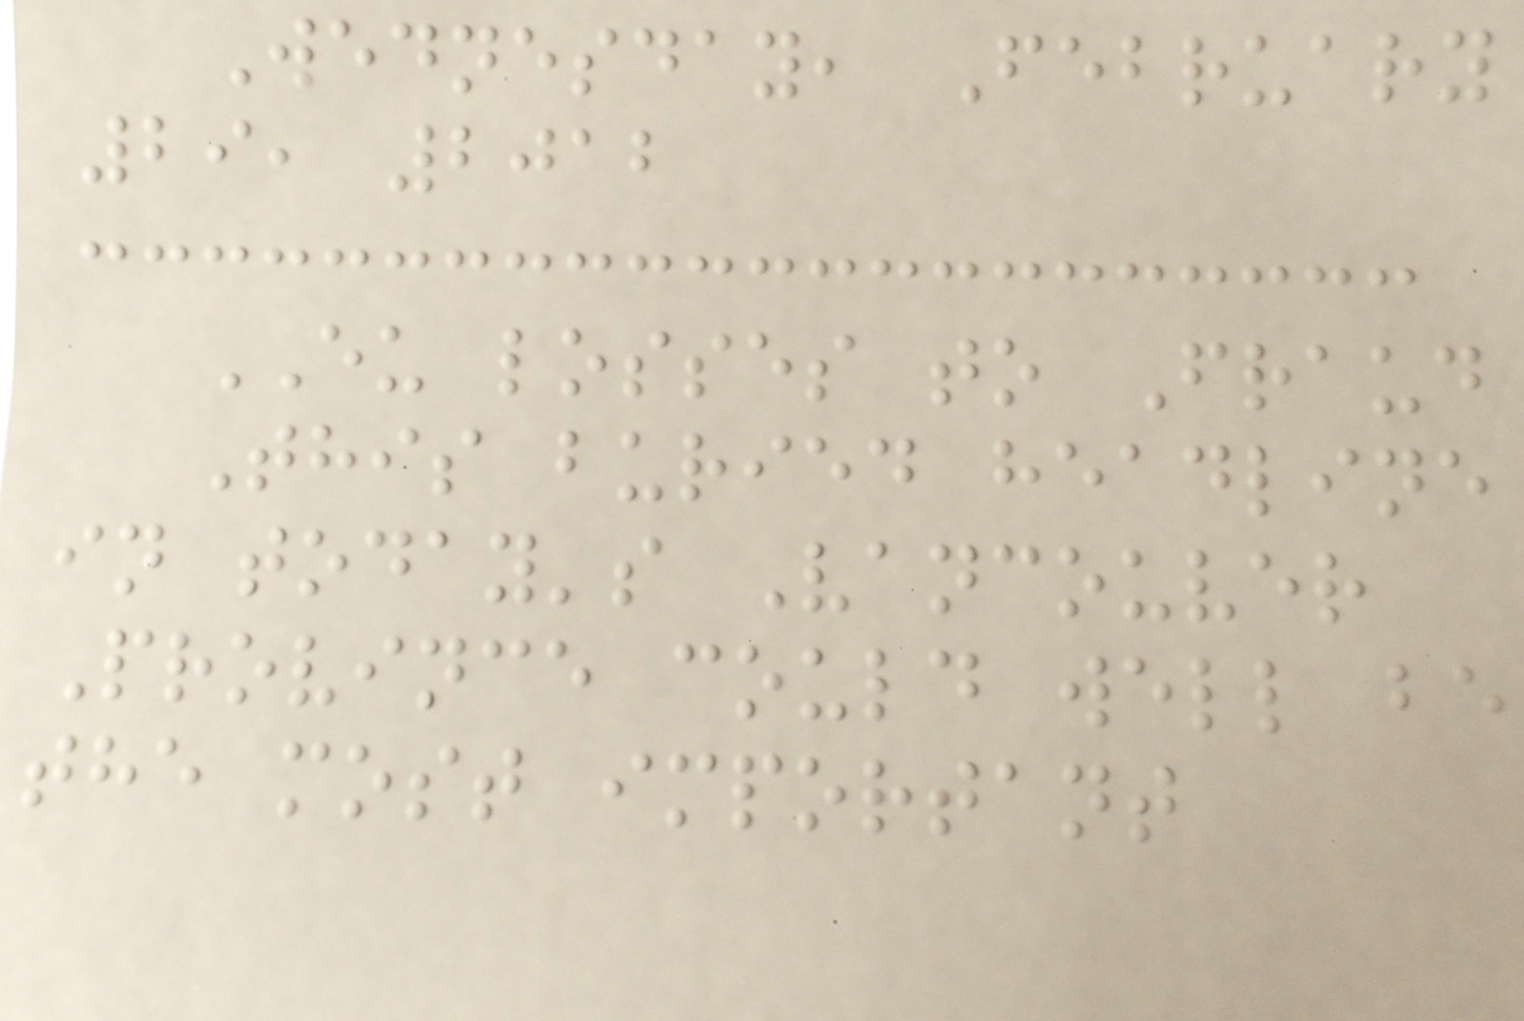Wednesday, February
29, 2012
EU losses to Fraud
This buried headline
in today's Vancouver
Province could well be
the most important
